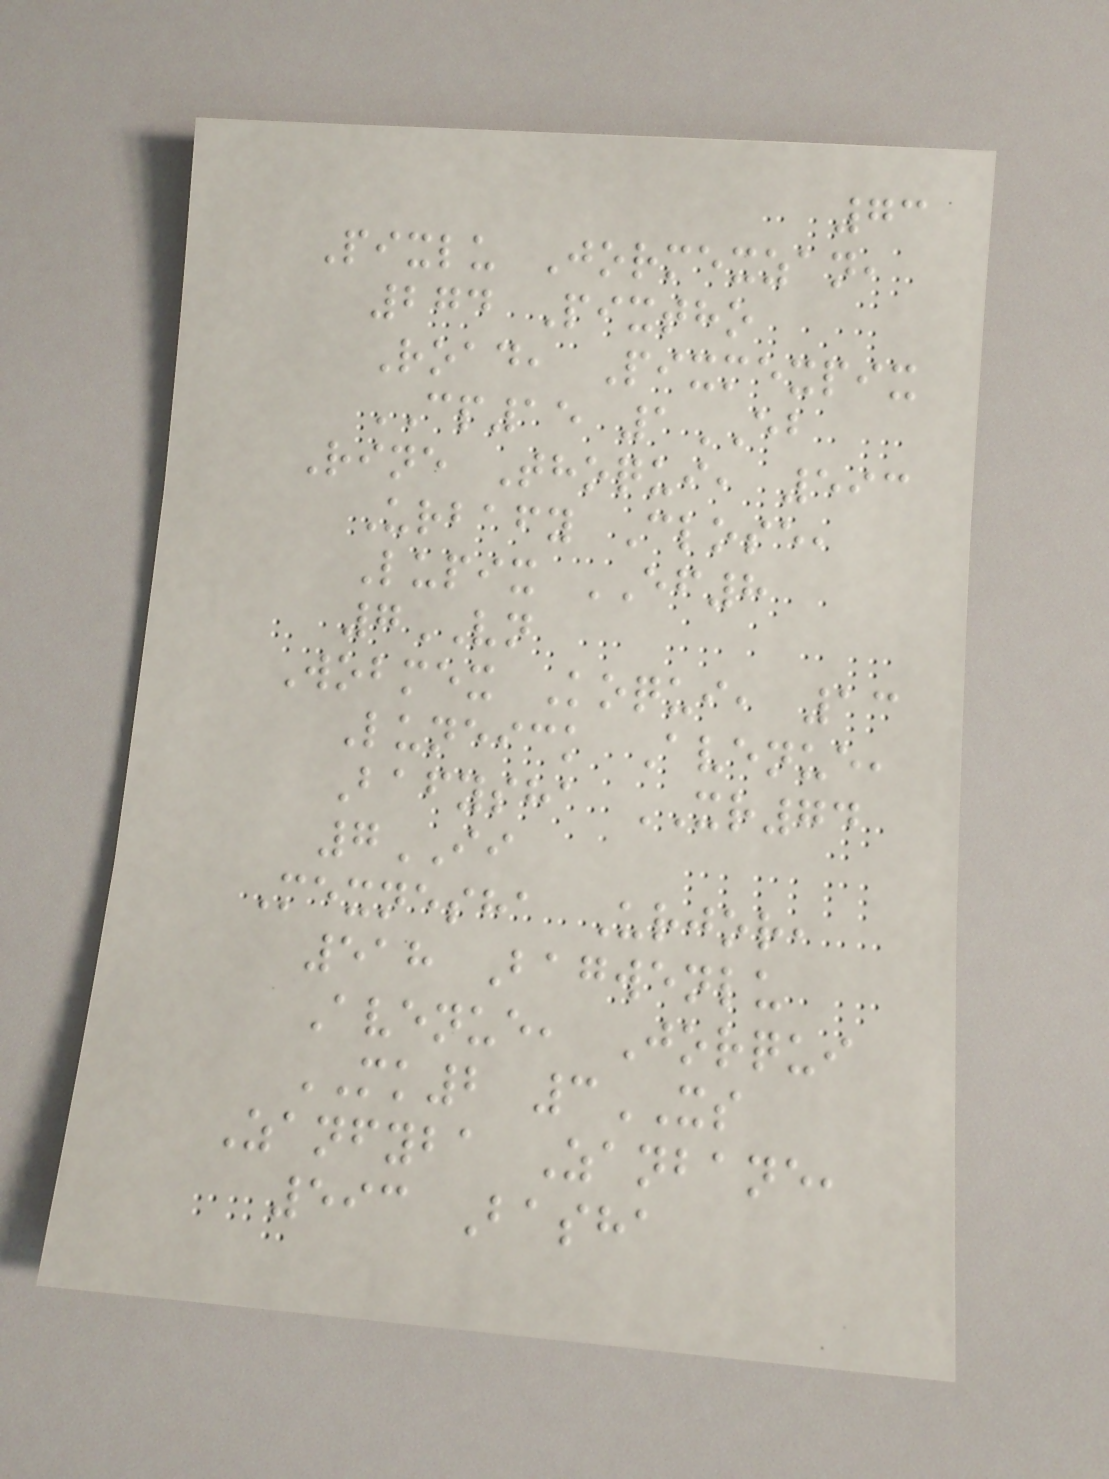73
Pixlu Jormexzan,
274 Pixtho
Road, Pixmexpix
CP15 1EB
Rine Thoqui, 593
Urbafy Close,
Lupix EF8
7VN
Wobmex Koqui, 13
Luneick Avenue,
Bafysha XR74
7II
Mexnesha Urjor,
518 Bagwenlu
Avenue, Jorqui
MK2 3XS
Zanfyba Zanbane,
593 Basha
